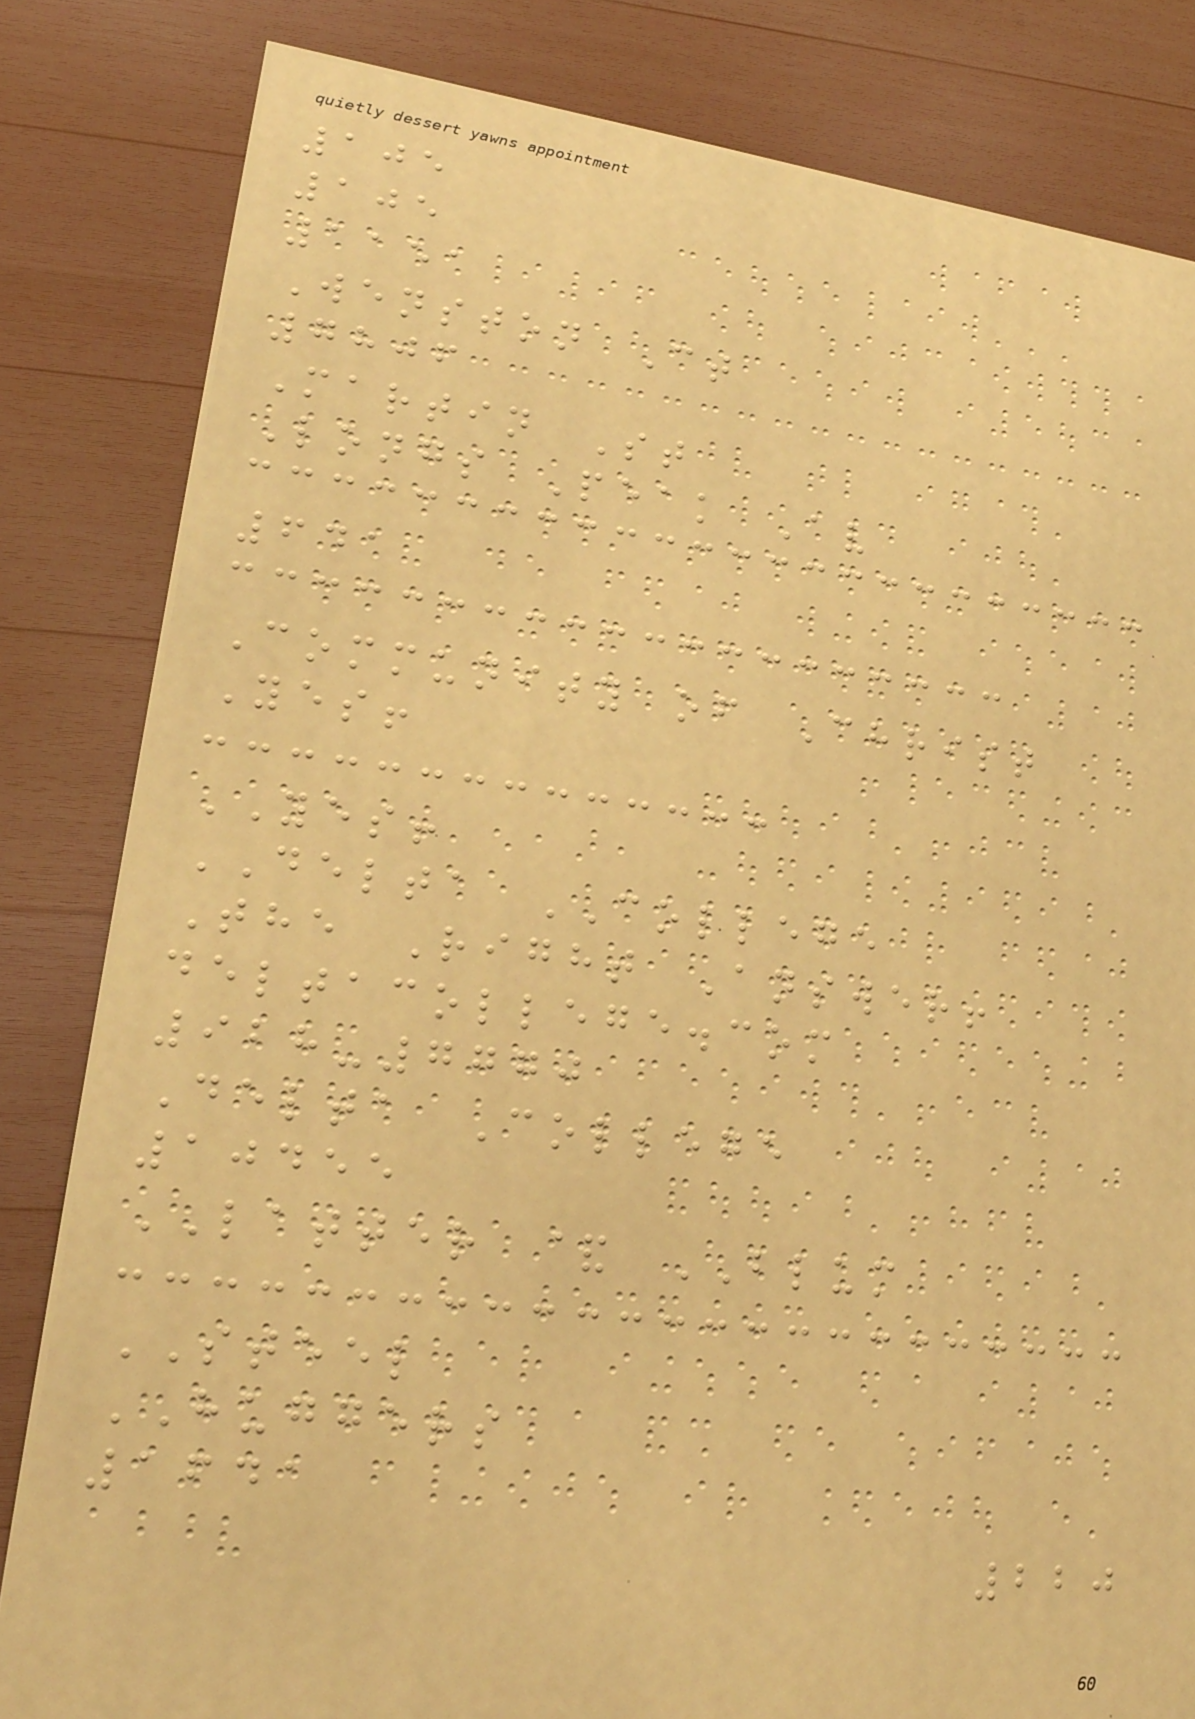105
105
1151
Wenston Ct
7806
Martin St
Longs Peak Av
641
Community of Christ
Yes!
YES!
DELTA COLLEGE
The Right Answer!
deltacollege.com
928-7770
Delta College
10455
LATTER & BLUM
STEEL
HUGGERS
1641
220
